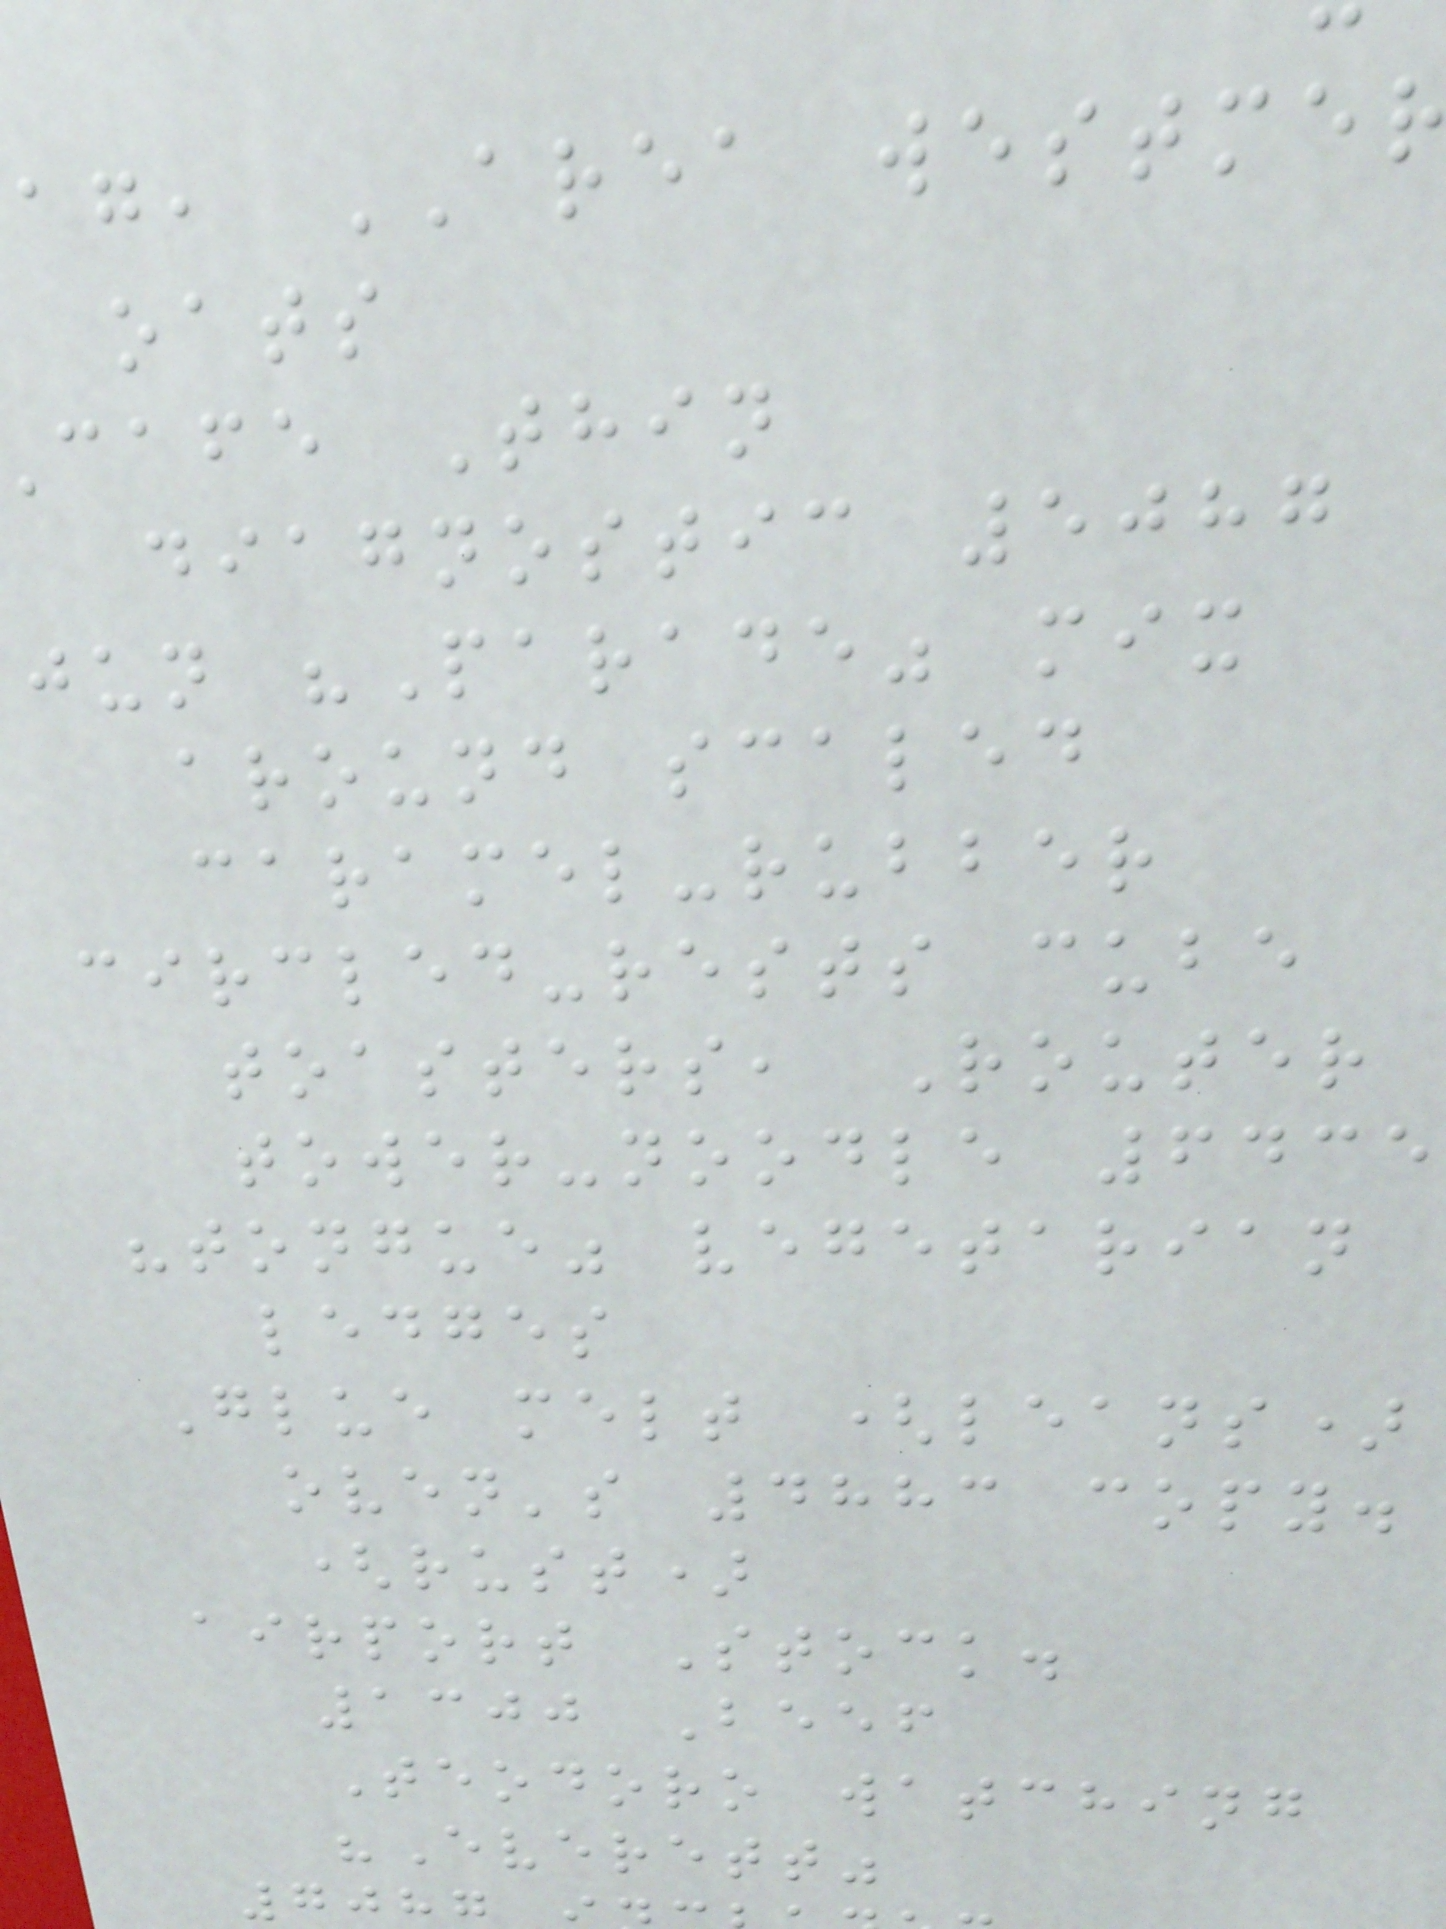ag, AREA westmer
oats
cafe Thin
diagnostic 5087
jun "Parade" mix
around scaled
caramel-rubber
circled-rests cube
toasters, Router
tower-noodle 6435
"tongue" vegetarian
ledges
Glue melt (leans)
oven's 4883 copy.
(rust)
airport Stock.
1300 Beef
Teodoro watching
"Everett"
